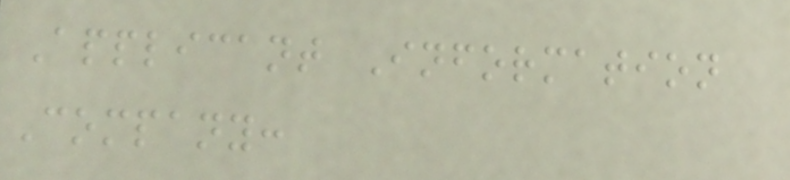Applicant Information
Company:
